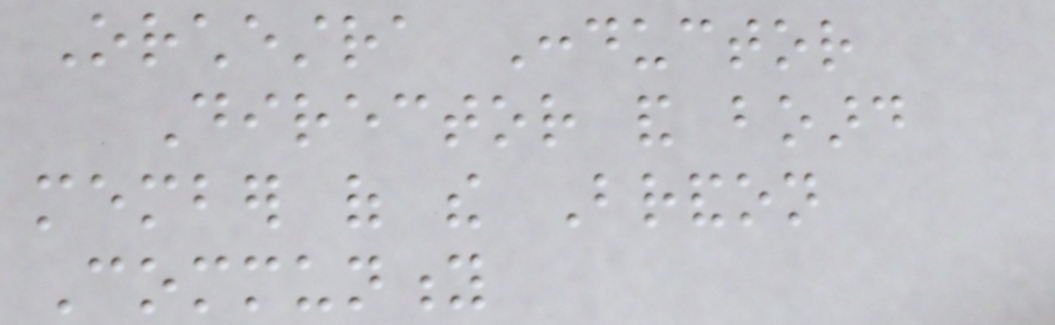Orchestra Conductor
Director and board
member of the Brandon
Community
